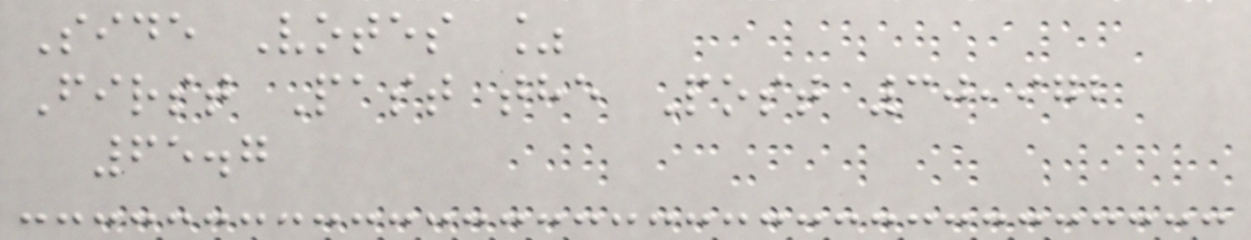Side Votes %
First Past the Post 30,972
65.7
